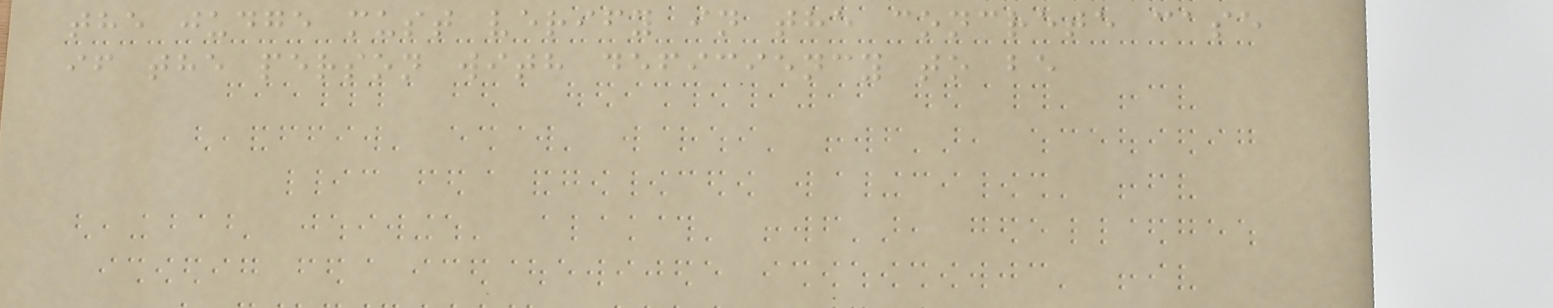the judge must verify in the concrete case
if the person with deficiency to be
